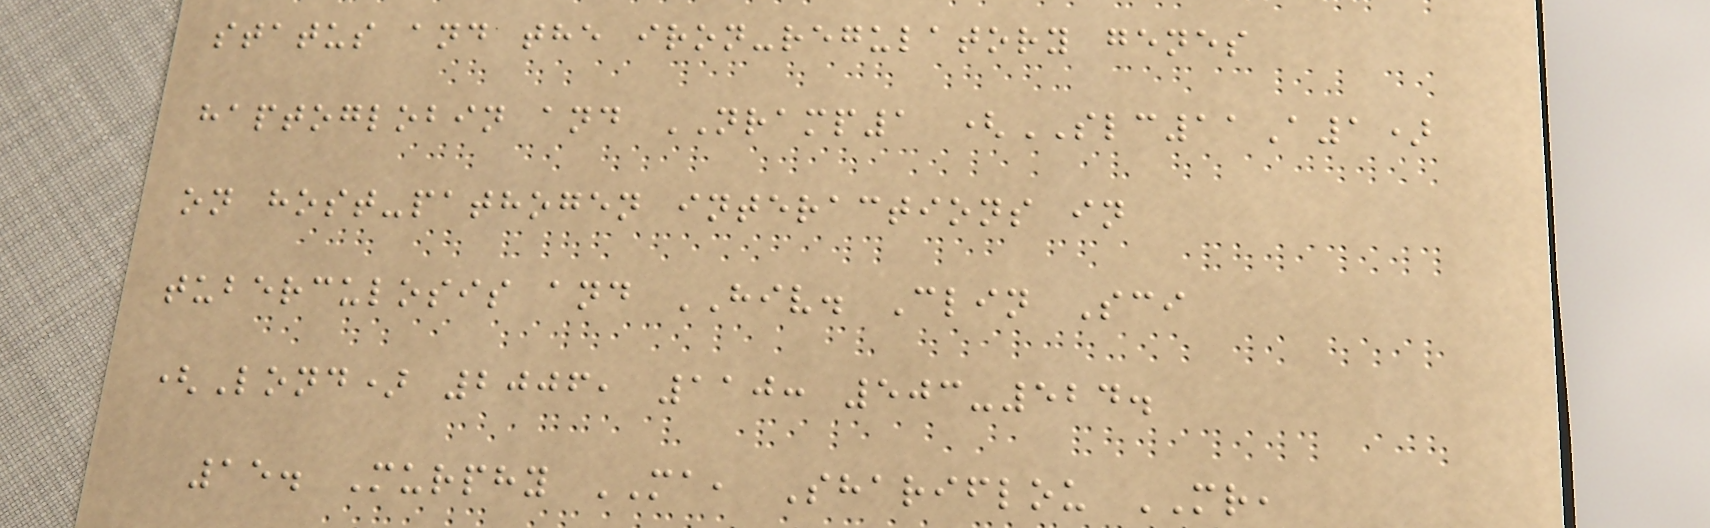status and the iron-regulatory genes
haptoglobin and NRAMP1 (SLC11A1)
on host-pathogen interactions in
tuberculosis and HIV. Clin Sci
(Lond) 2006, 110: 503-524.
15. Murphy MA, Shariflou MR,
